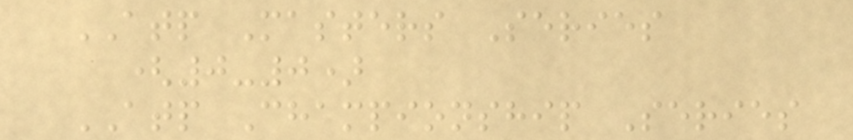ATP Masters Series
(0-0)
ATP Championship Series
